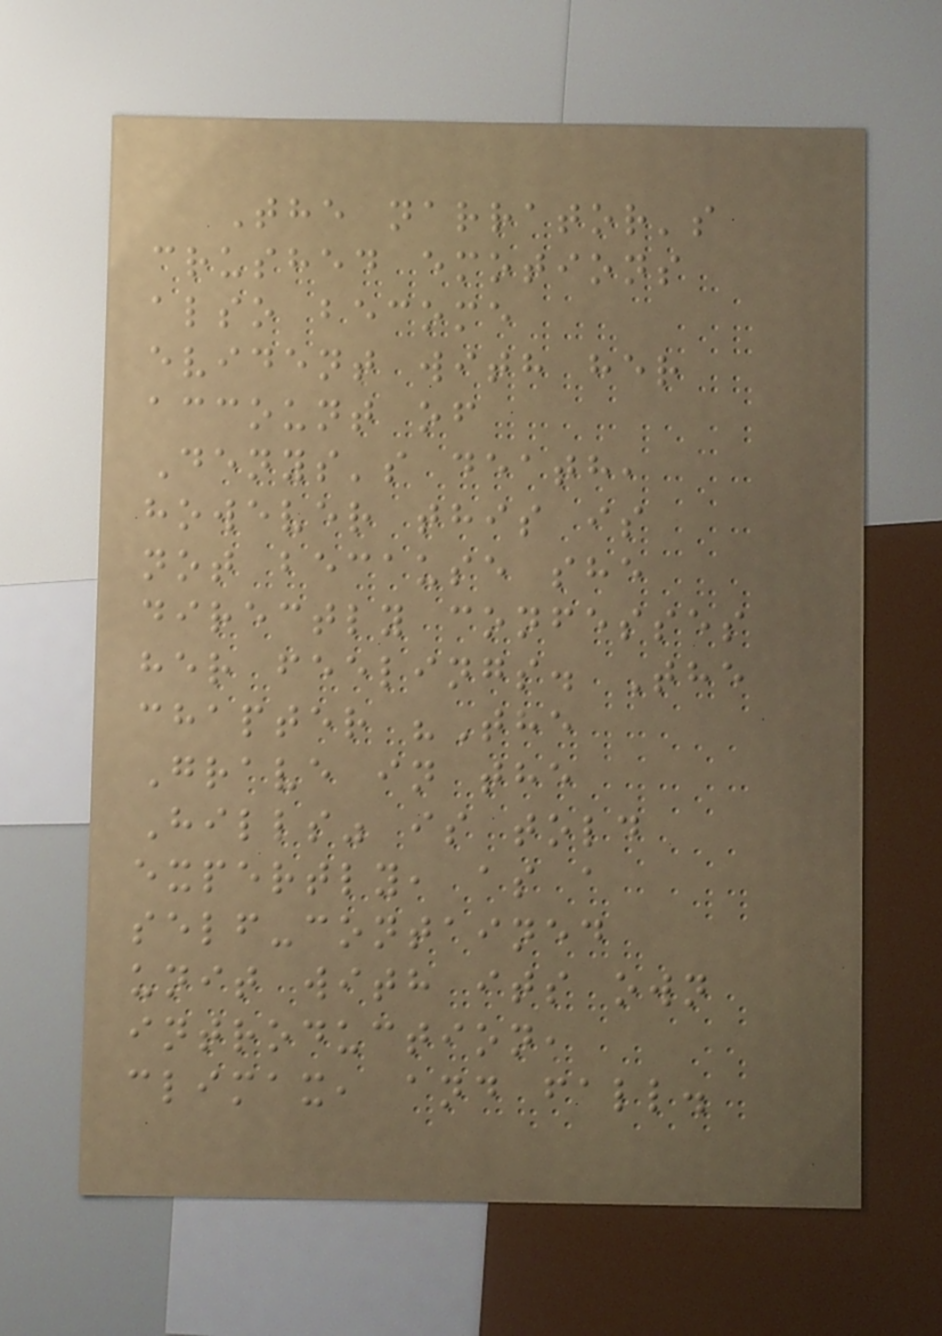The narrator's
crushed emotions
also become
evident with her
account of
Denys's death,
however this is
not because she
directly confesses
her feelings. The
chapter "The
Grave in the
Hills" is told
expertly, as a
self-contained
unit with its own
introduction,
climax, and fall.
